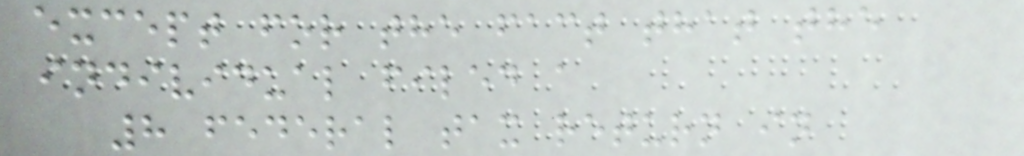except for the fact that the
individual filed a
8 federal tax return in
